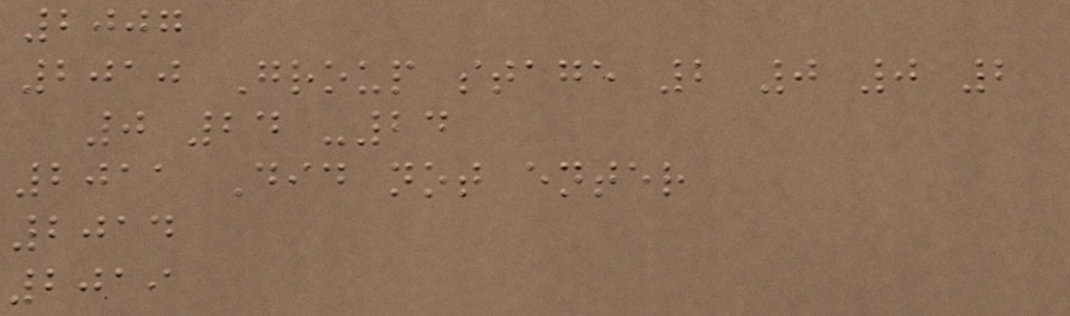2007
2010 Group stage 2 0 0 2
0 24 -24
2011 Did not enter
2014
2019
